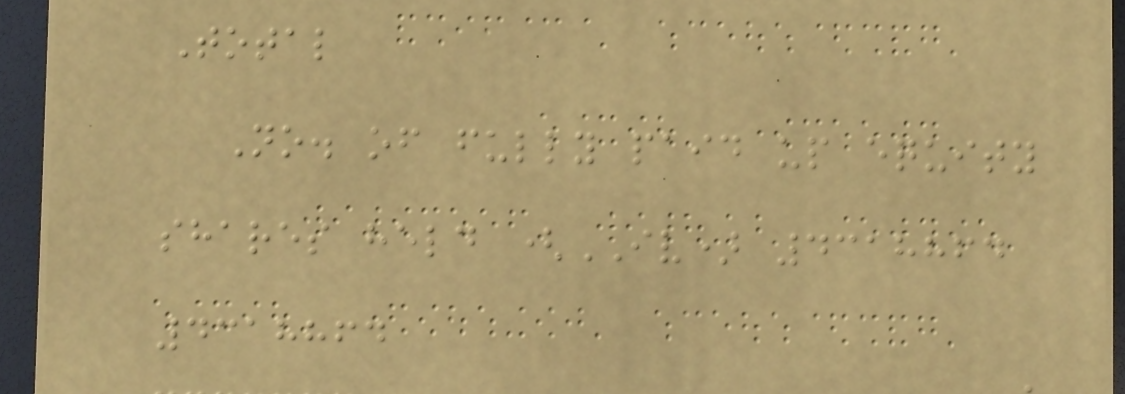Total
No. of fully paid up equity
shares held (IV) 4318864
4318864
